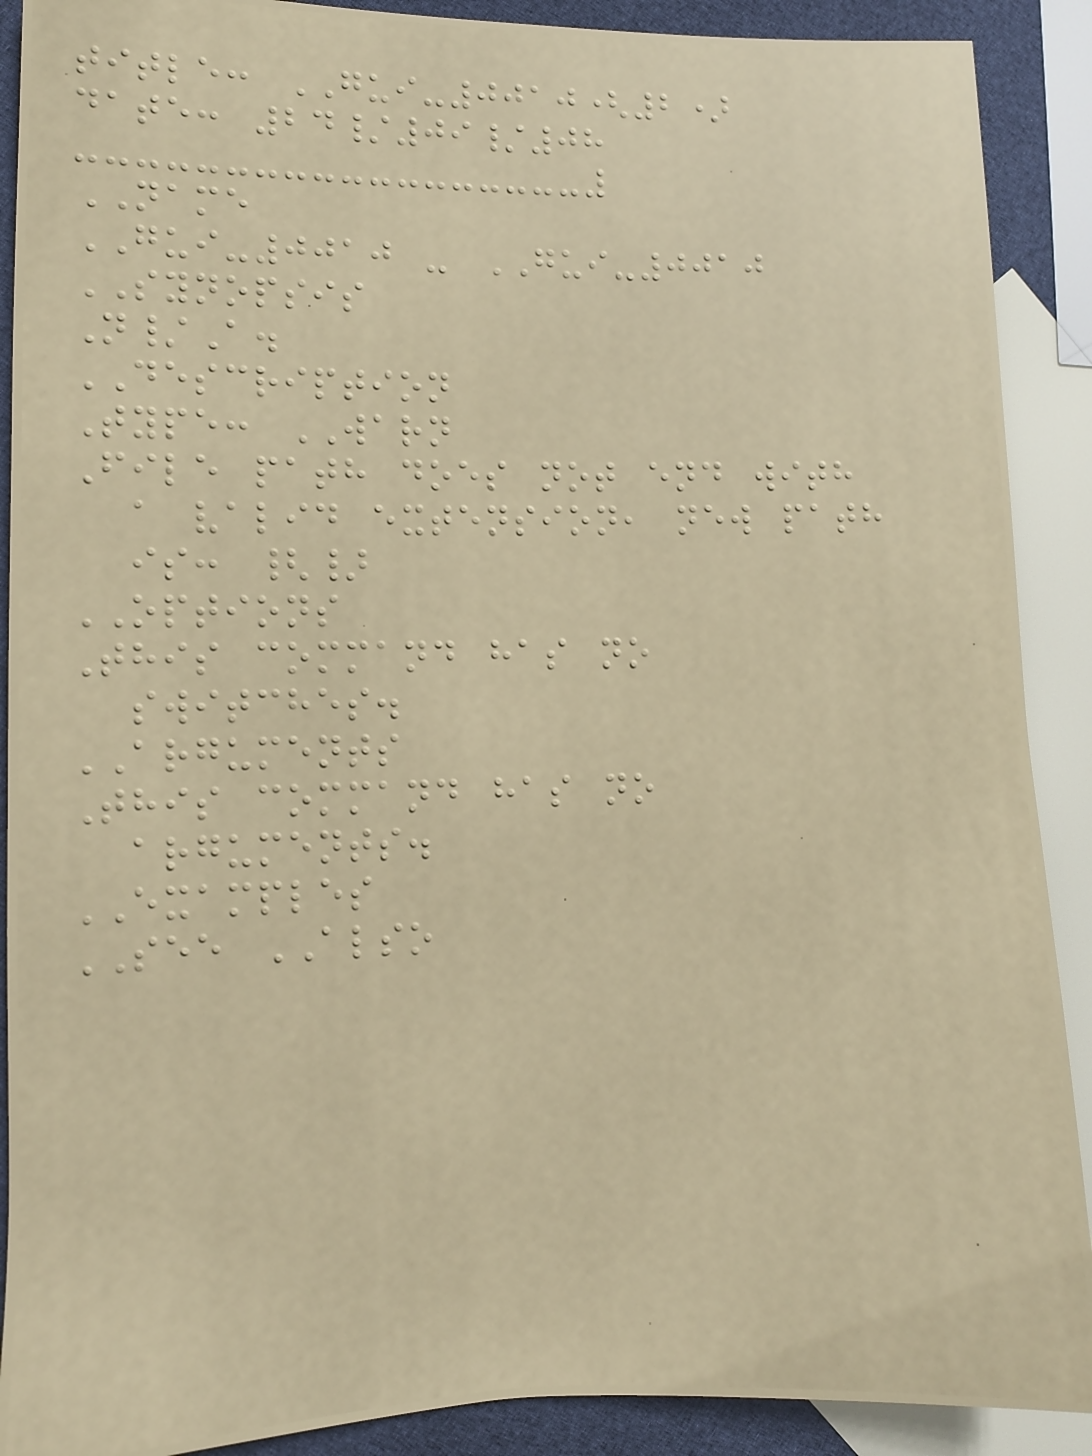title: GUI-0010(2)
date: 24/09/08
NAME
GUI-0010 - GUI-0010
SYNOPSIS
N/A.
DESCRIPTION
Type: WARN
File path does not end with
a valid extension, new path
is: {}
OPTIONS
This command has no
switches.
ARGUMENTS
This command has no
arguments.
EXAMPLES
SEE ALSO
